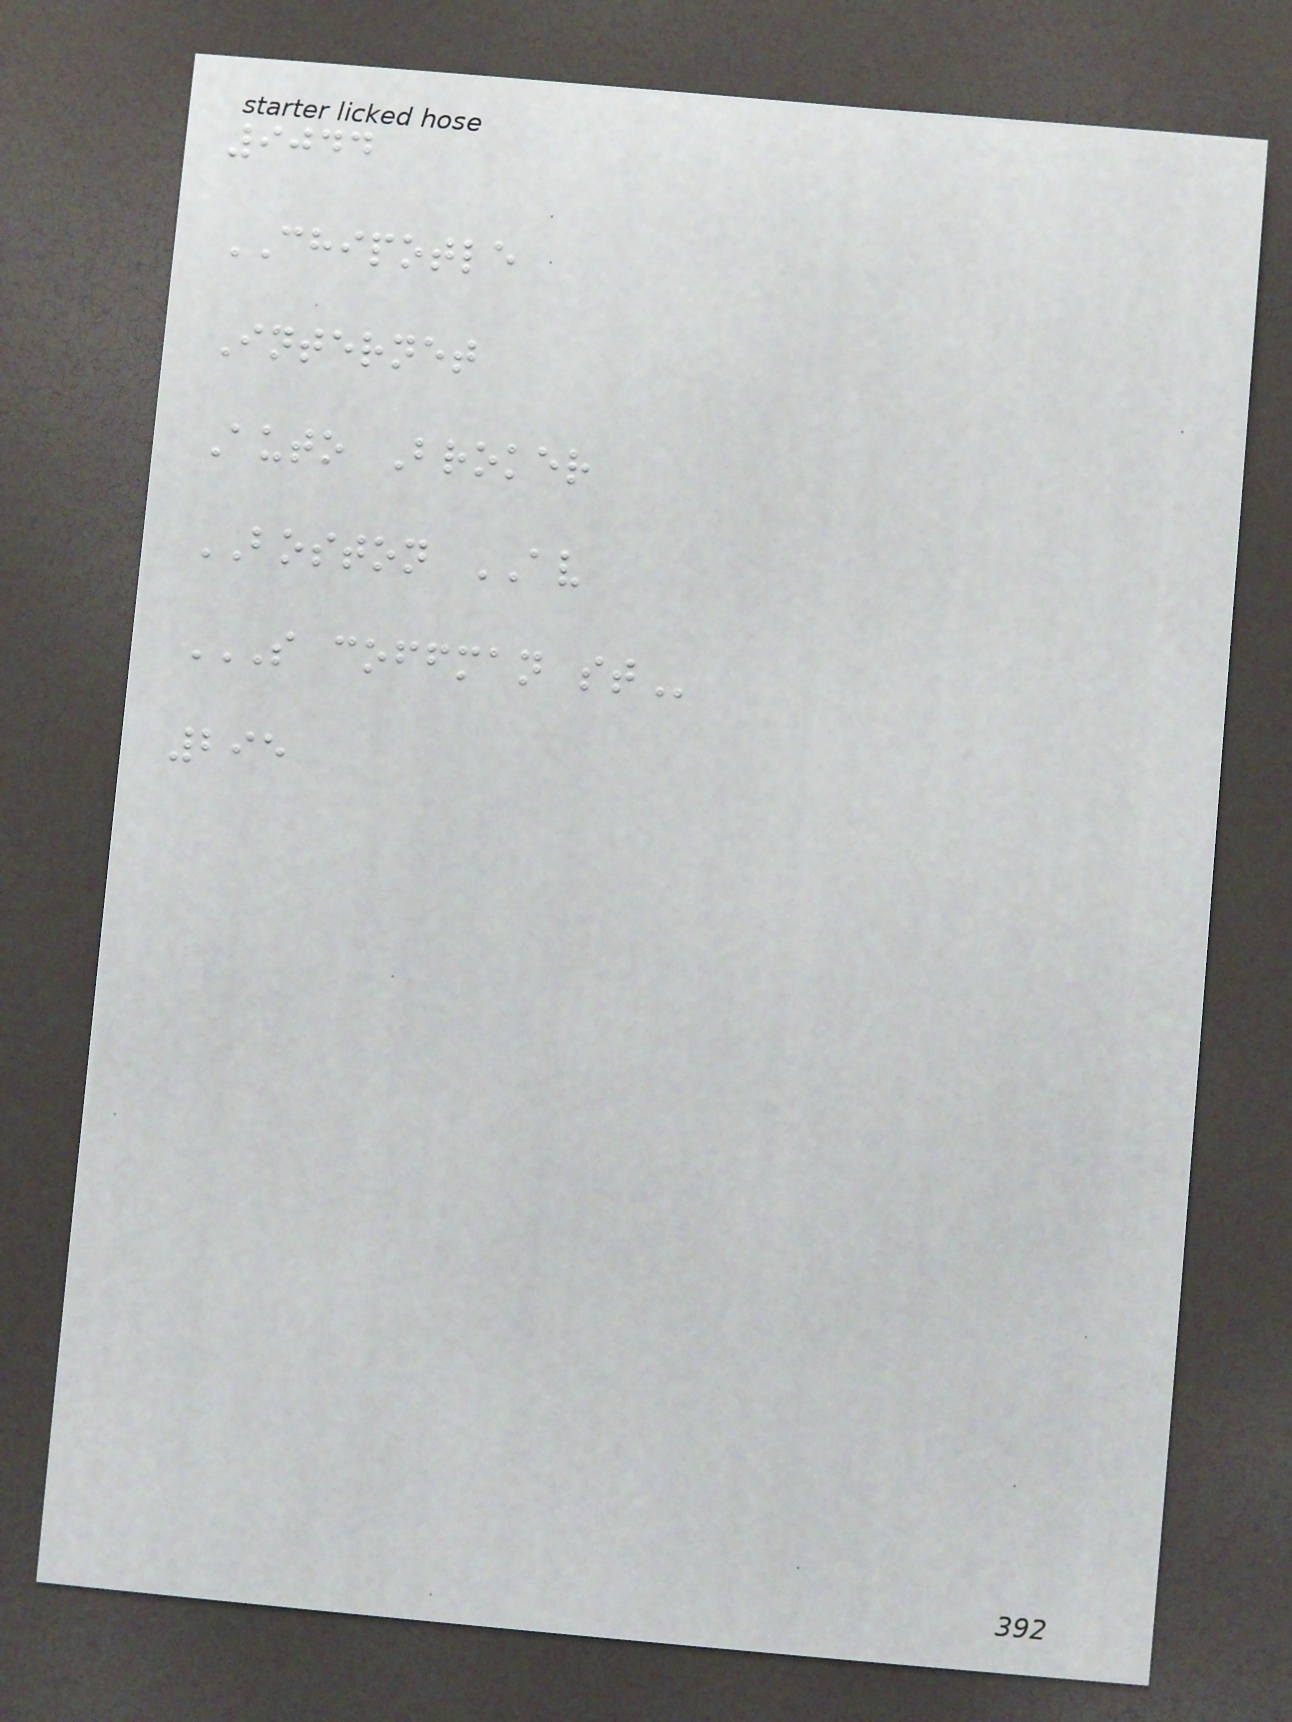9044
CHIPOTLE
Internet
Auto Broker
BOSTON AV
S COFFMAN ST
295
